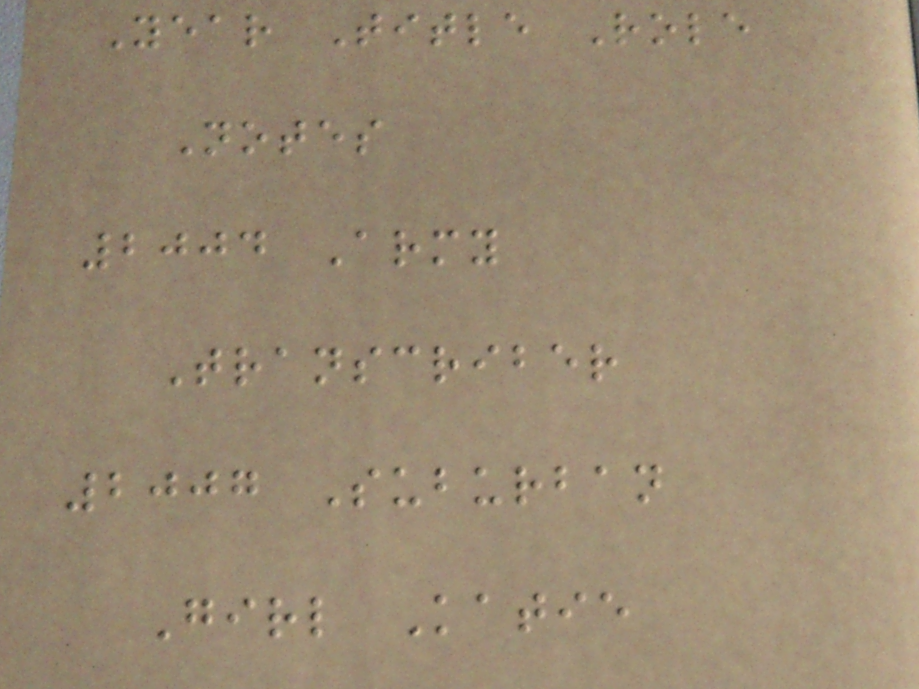Year Title Role
Notes
2004 Army
Transcriber
2007 Suburban
Girl Katie
